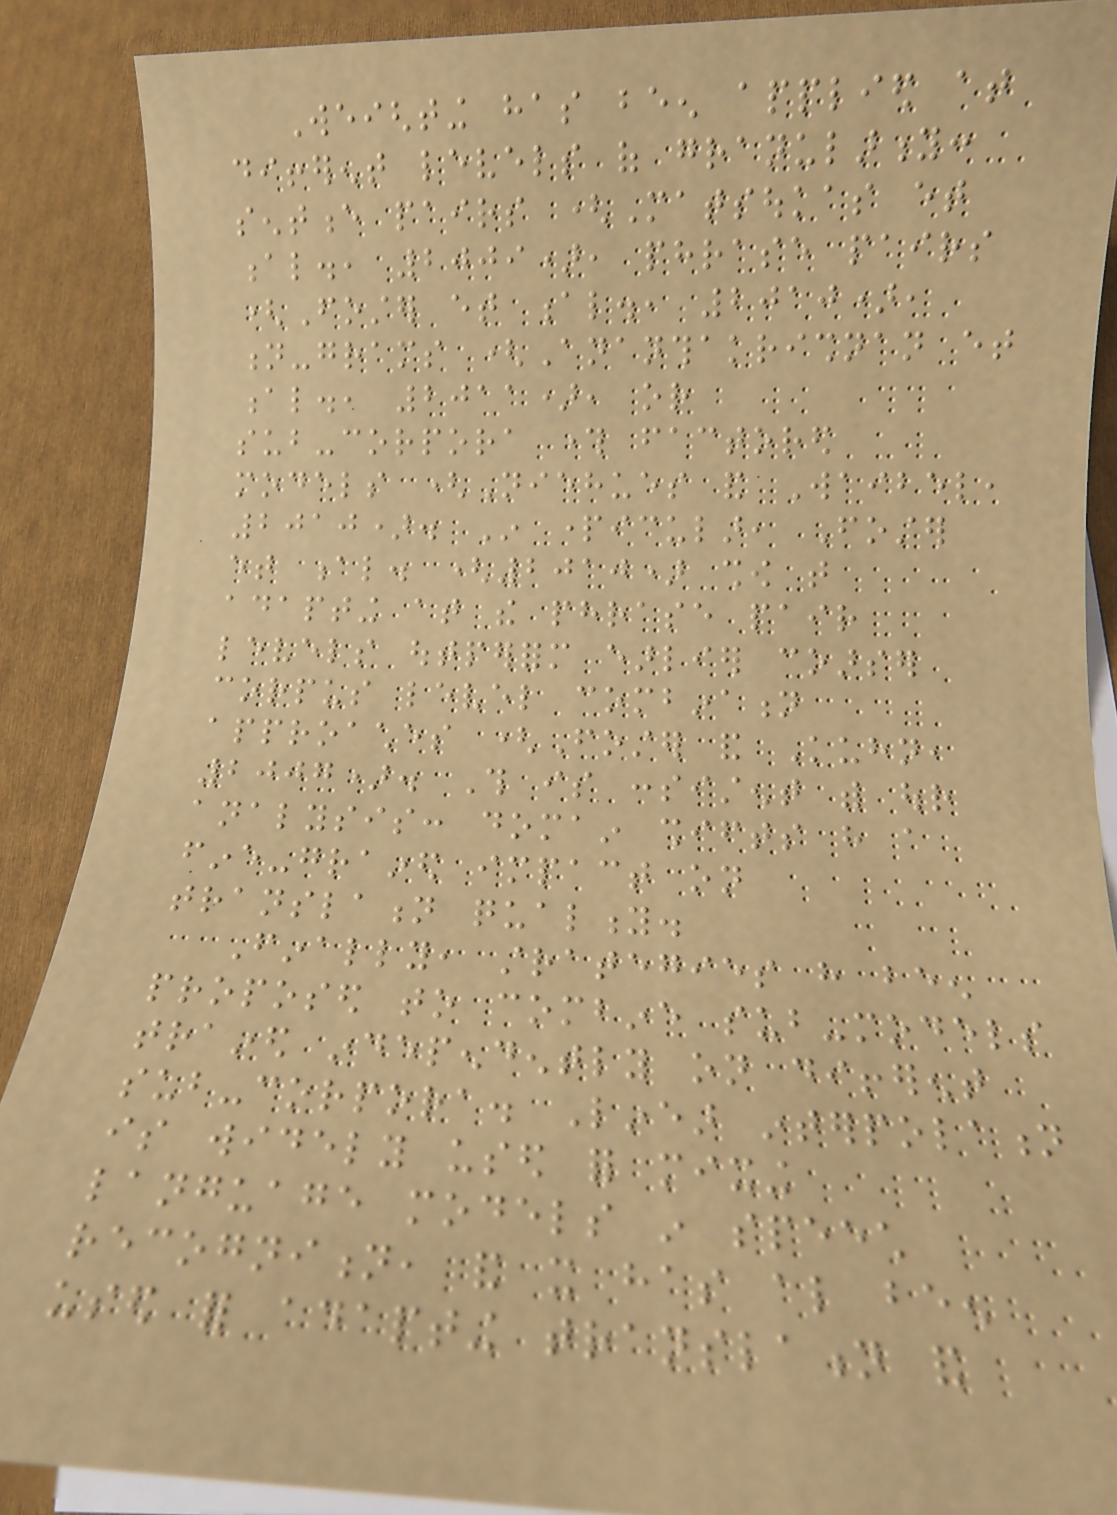Weighting has been applied at
different levels of granularity:
sentence pairs (Matsoukas et
al., 2009), phrase pairs
(Foster et al., 2010),
n-grams (Ananthakrishnan et
al., 2011), or
sub-corpora through factored
models (Niehues and Waibel,
2010). In particular, Foster
et al. (2010) show that
adapting at the phrase pair
levels outperform earlier coarser
corpus level combination
approaches (Foster and Kuhn,
2007). This is consistent with our
analysis: domain shifts have a
fine-grained impact on
translation quality.
Finally, strategies have been
proposed to combine sub-models
trained independently on different
sub-corpora. Linear interpolation
is widely used for mixing
language models in speech
recognition, and it has also been
used for adapting translation and
